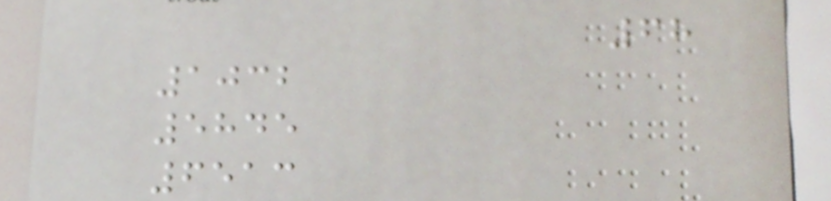68
1032
5845
6513
